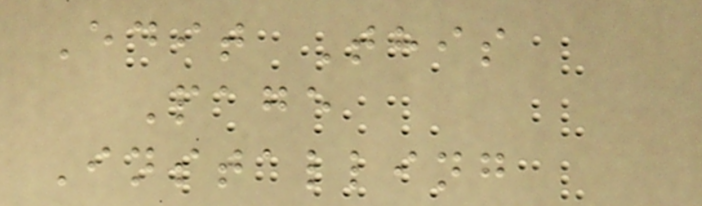Edit This
Page
Installing
